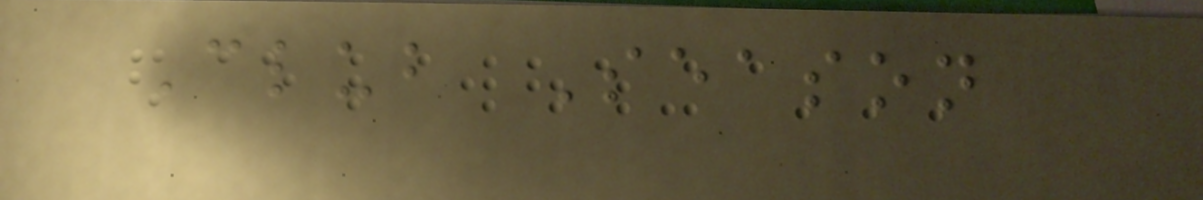Club Season
